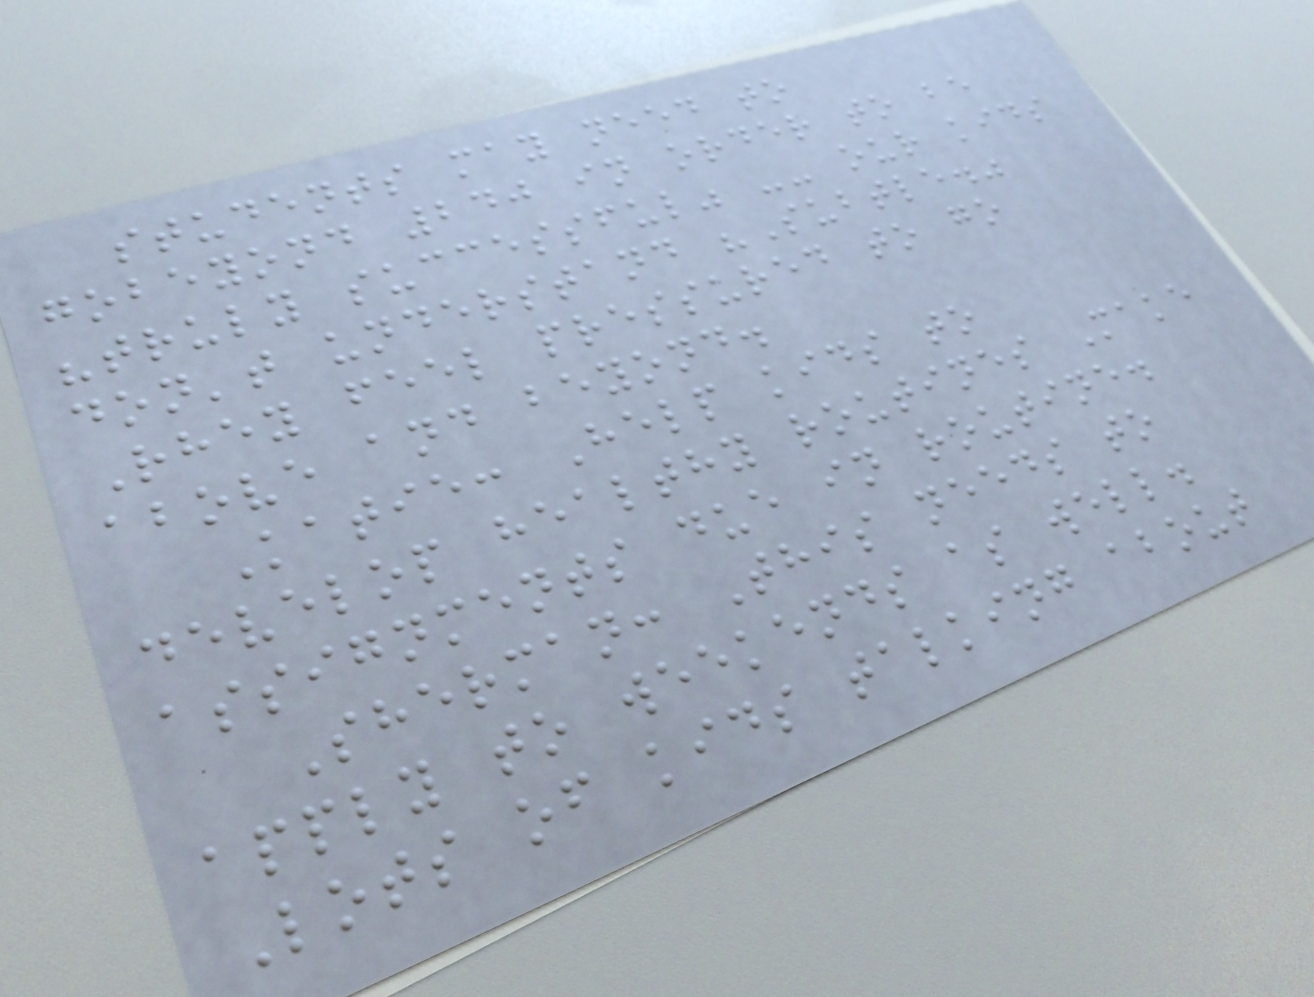students may need to
gobeyond 240 in order to be
"truly successful" -- our kids
don't understand "Subtle."
Rhey feel pressured to go
above and beyond.
Katie: Help kids to
develop healthy routines Make
assignments due in routine.
Sherman: This needs to
apply to weekends as well.
Lots of kids talking about
